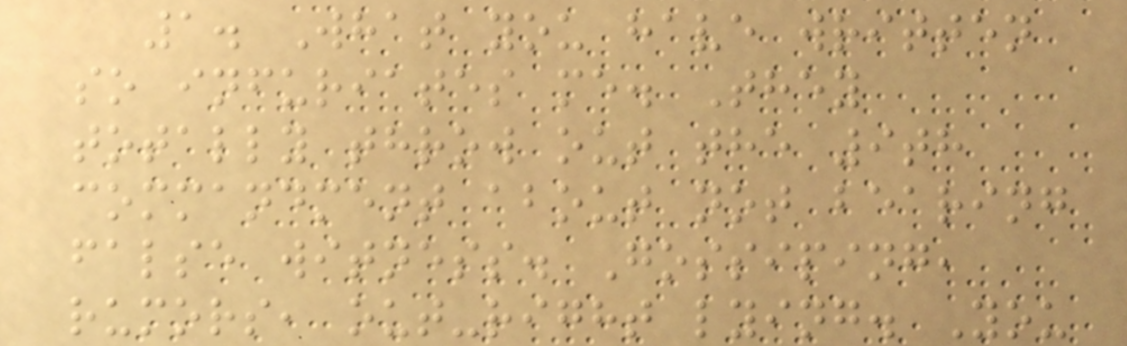1. What you have written
so infuriates me. They
totally throw out the 9th
commandment about not bearing
false witness. Gossiping,
rumors, out-right lying. You
